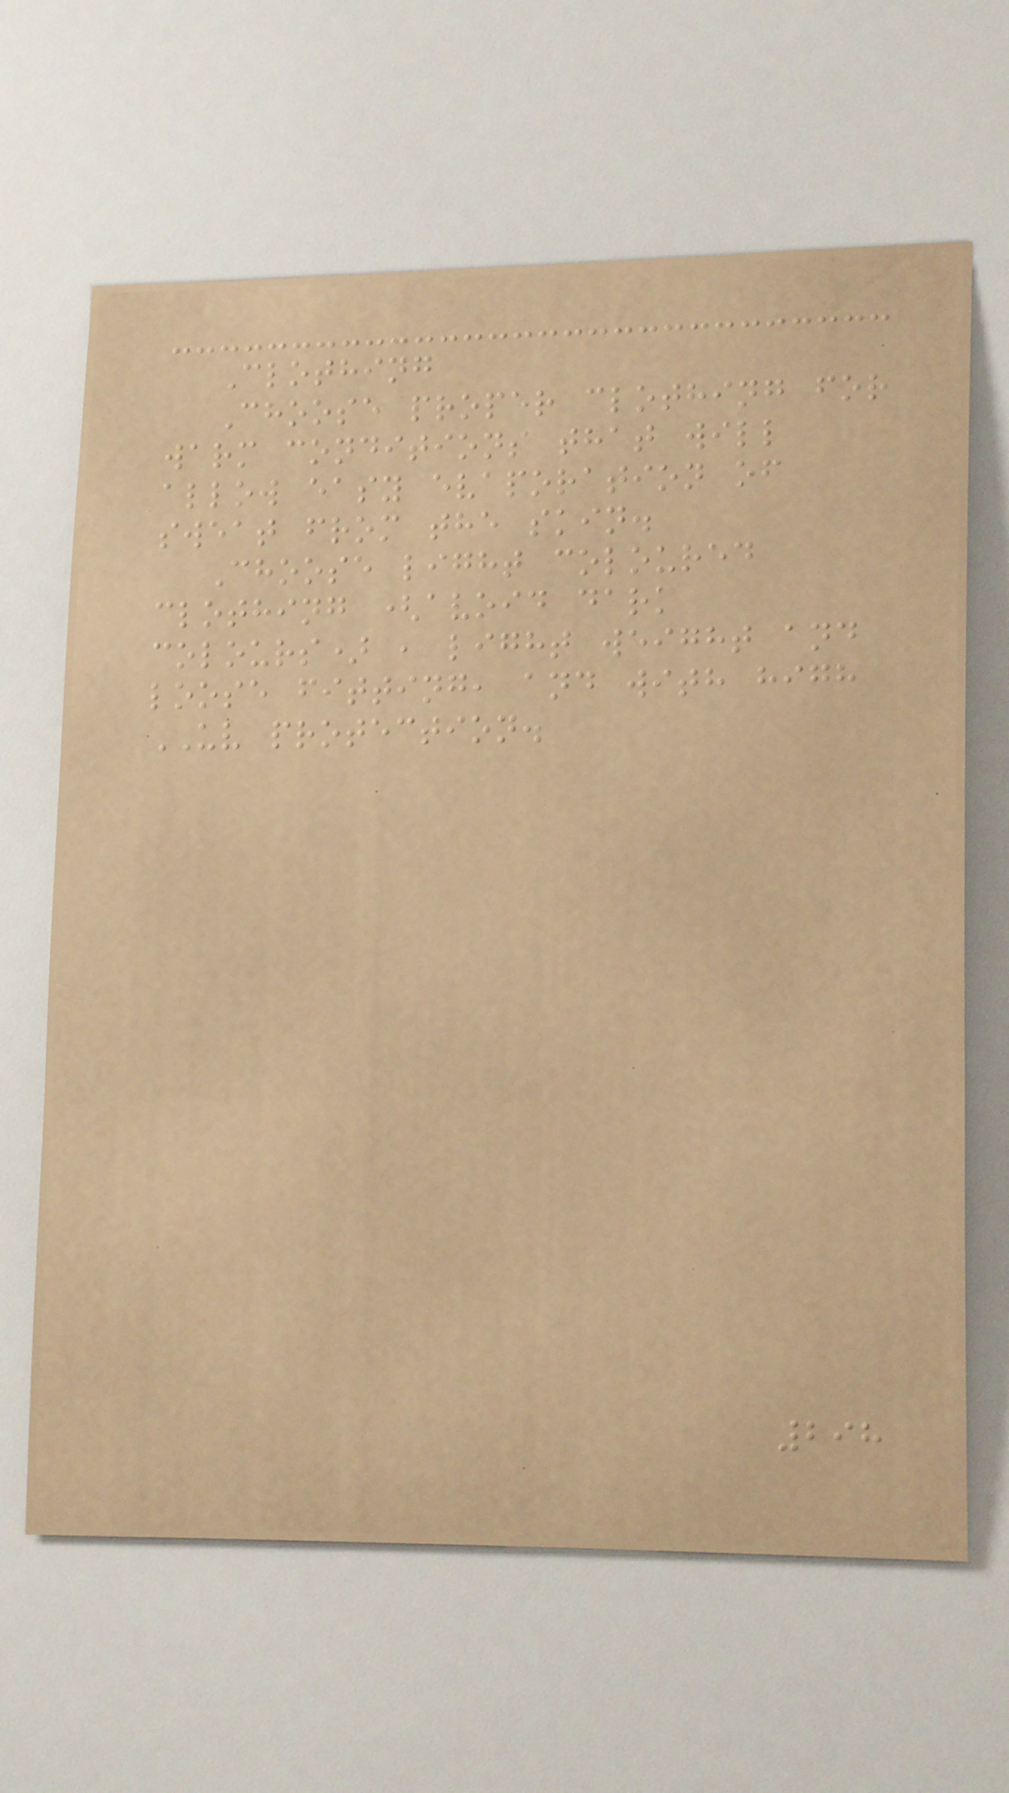Clothing
Choose proper clothing for
warm conditions that will
allow easy evaporation of
sweat from the skin.
Choose light coloured
clothing (avoid dark
colours) , light weight and
loose fitting, and with high
UV protection.
298
